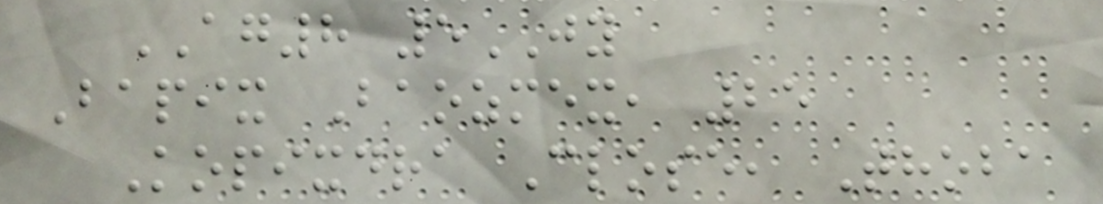AG8 5JY
Bapix Baozmex, 25
Kopixdra Close, Thoba
